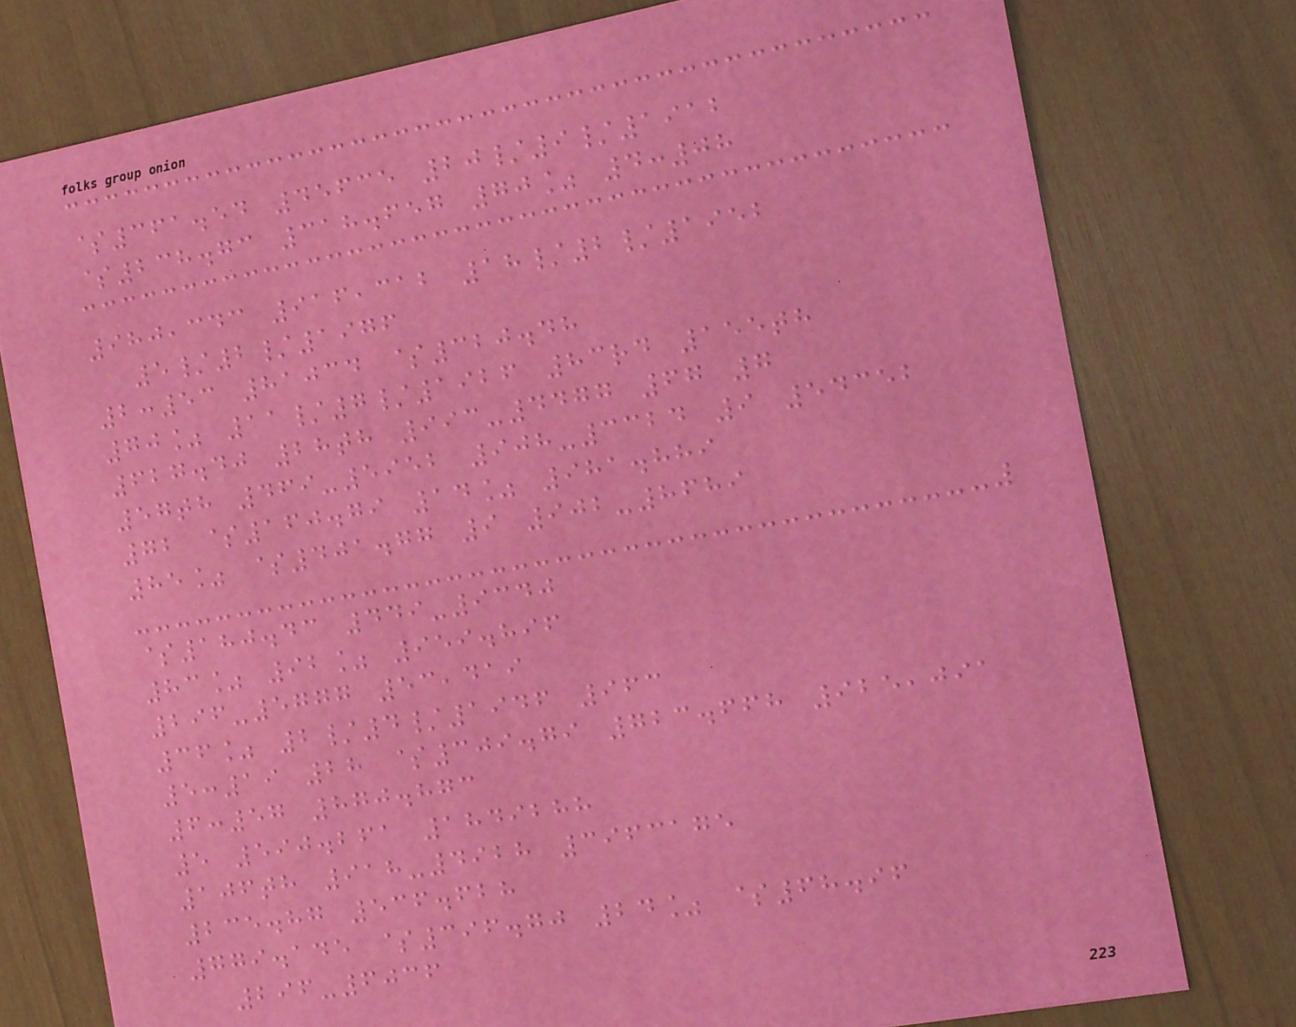$361.54 45635 20/9/1912
$238.73 318.657 70% 4:08
980,343 916,312 18/2/1952
5/2/1976
2:53 81034 $320.48
70% 11/7/1926 83rd 155th
627.40 28th 993-4477 67 7
57th 469-5952 908-3324 9 54352
72 $160.79 14% 981.889
85% $401.77 9 902-8689
$180.43 449-9340
83% 92% 959.896
296-5777 53,419
36% 2/4/1946 963
5:19 28 $309.79 723.668 925,091
6:57 870.873
5 590.261 1849288
106th 918-4928 3963175
235.87 536.628
779.145 $396.70 24% $68.96
296-6036
